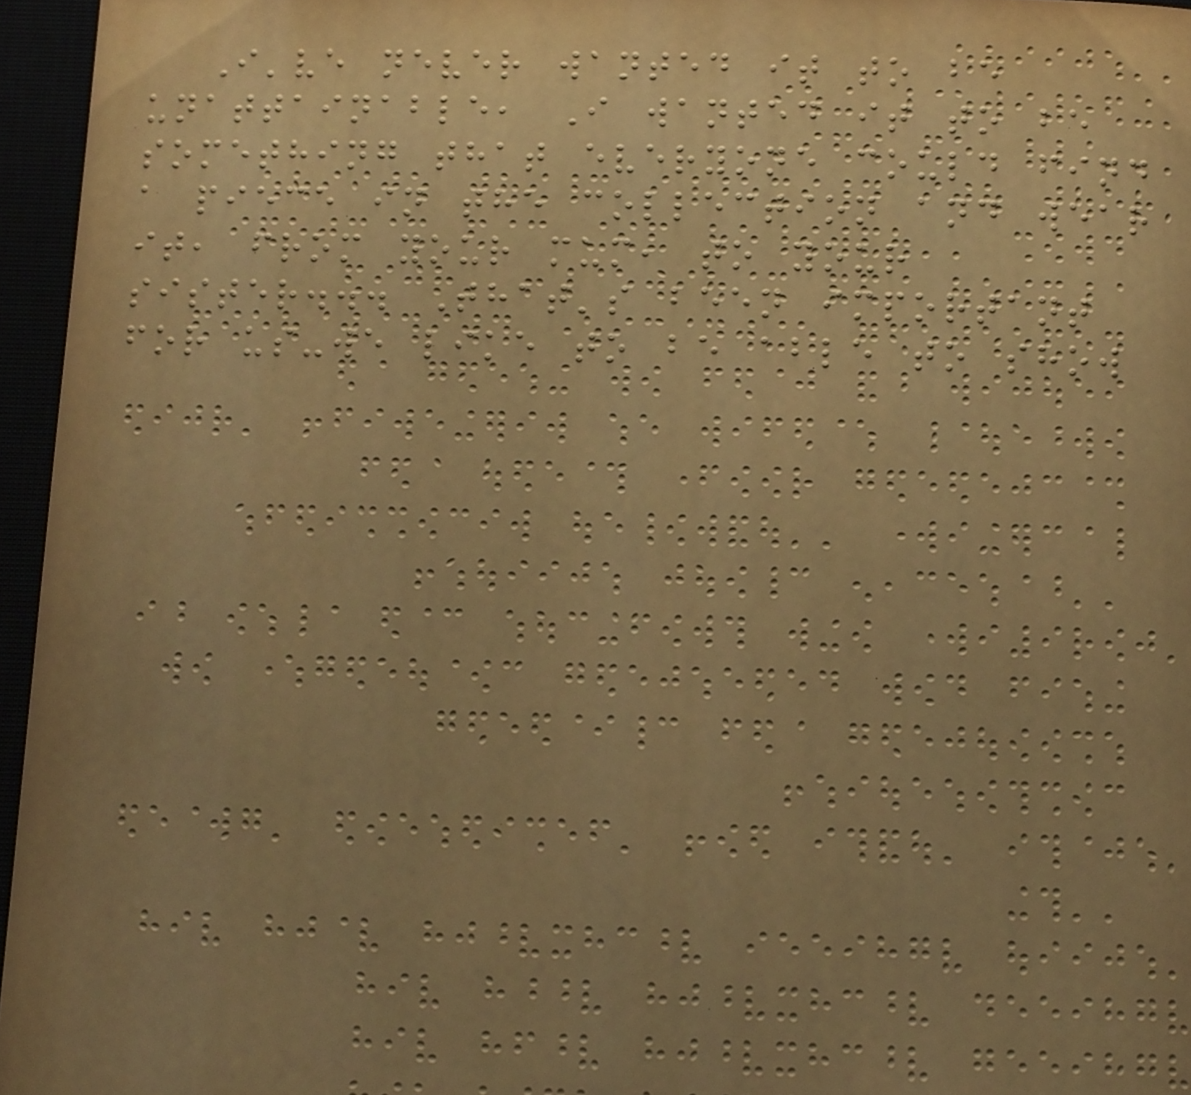I've never wanted it to be
unattainable, I wanted it to be
something that everyone could find
a piece in the collection and wear
it, from your mum, to your
sister... That's been important
for us-we like to be able to show
